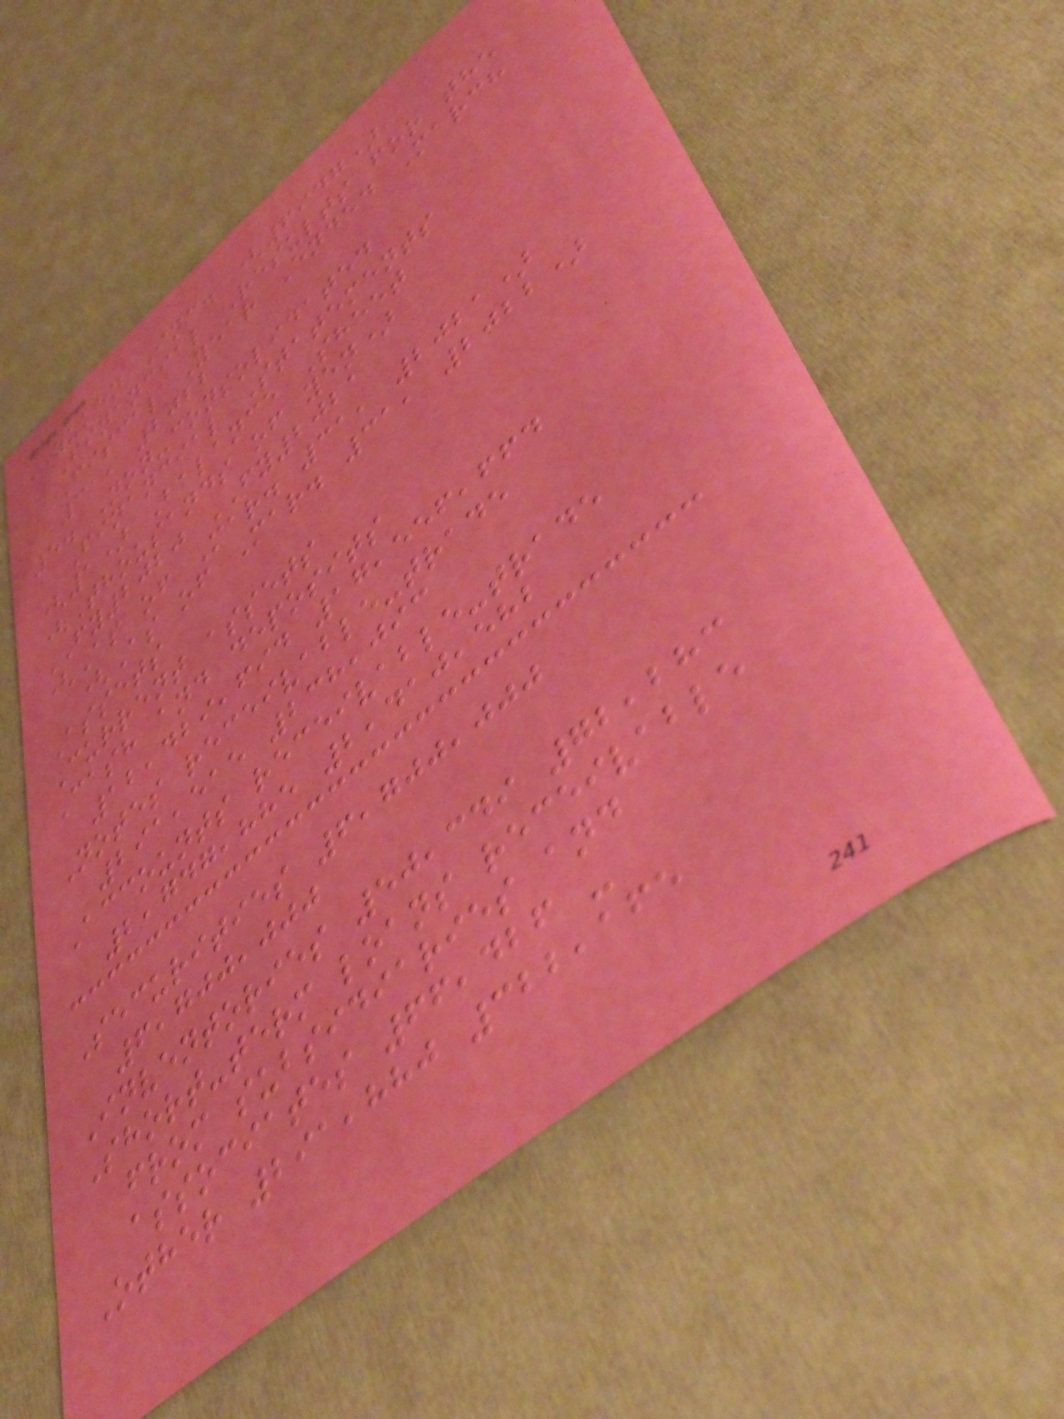ZUKEN Inc. (6947)
Financial Results for the
Fiscal Year Ended March
31, 2022
5. Non-consolidated
Financial Statements
(1) Balance Sheet
(Thousands of yen)
FY2020 FY2021
(As of Mar. 31, 2021)
(As of Mar. 31, 2022)
Assets
Current assets
Cash and deposits
12,429,694 17,556,664
Notes receivable-trade
291,515 238,093
Accounts receivable-trade
2,747,885 2,410,582
Securities 6,700,000
6,700,000
Inventories 50,349 72,283
Short-term loans receivable
from subsidiaries and
associates 66,426 -
Other 291,880 322,165
